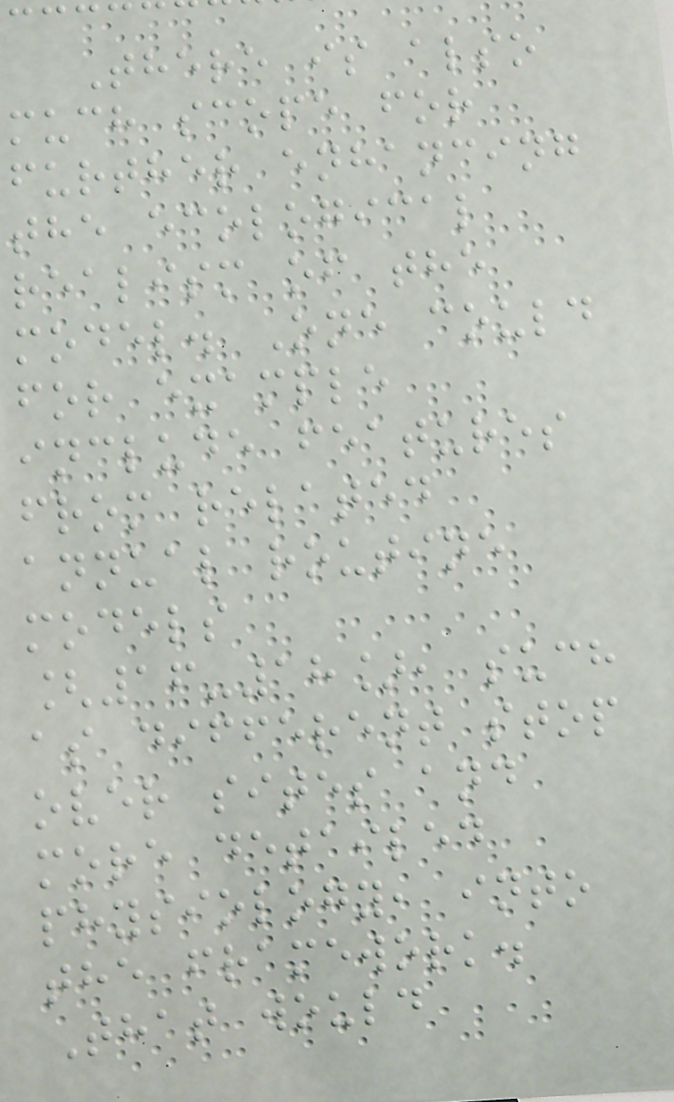There is also
much scope for
further enhancing
the ecological
realism of the
model. One could
for example
include features
from related
annual routine
models
[16-18], such
as different stop
over sites and
more detailed
physiology, into
the framework.
That would
